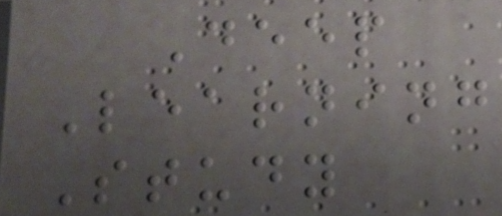Deep
Learning
Study
